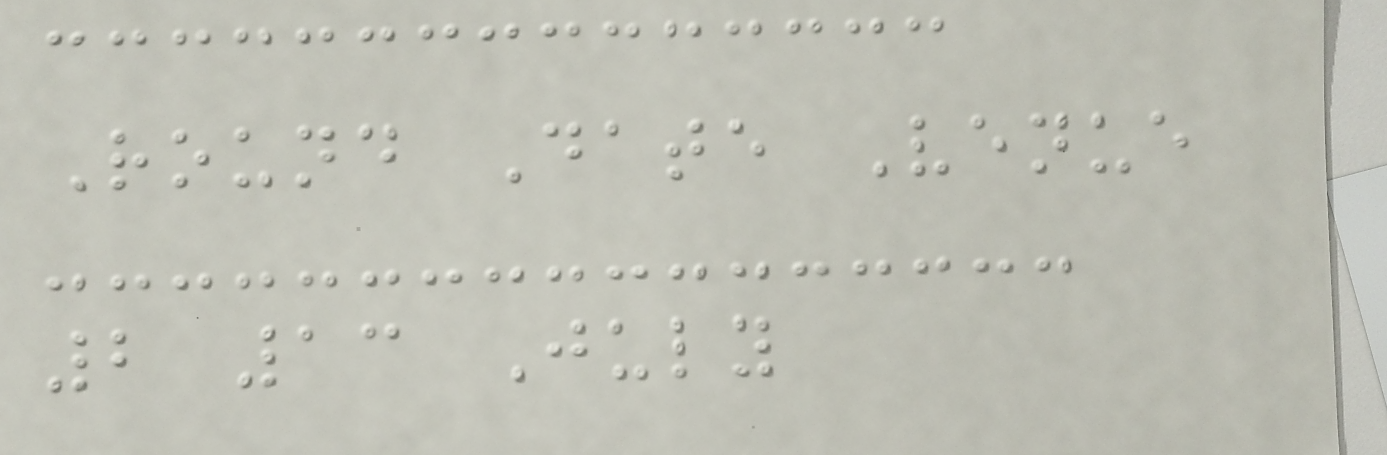Round Date Venue
2 13 July
